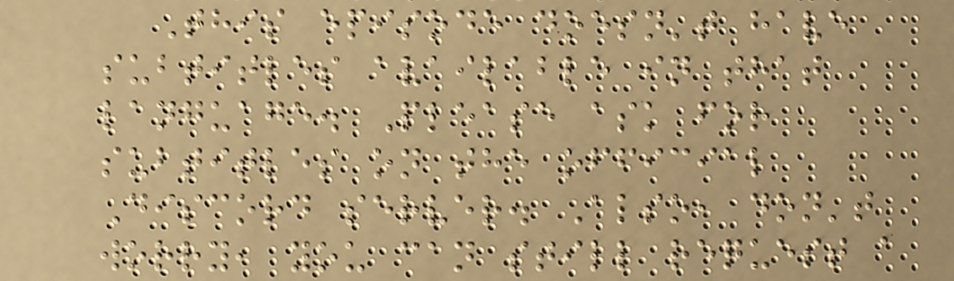This episode doesn't have
subtitles available in that
language. Please ask for
subtitles on the official
Discord server. Also, don't
worry, you can still request a
